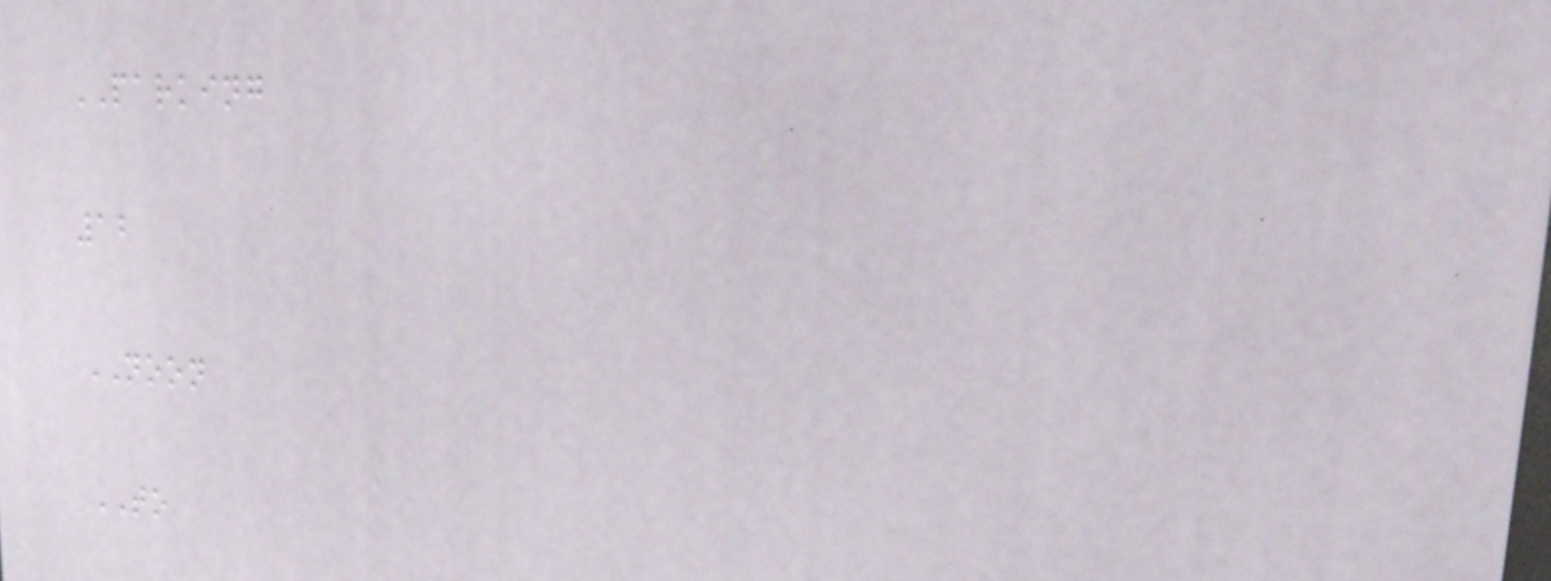PARKING
12
NOON
TO
